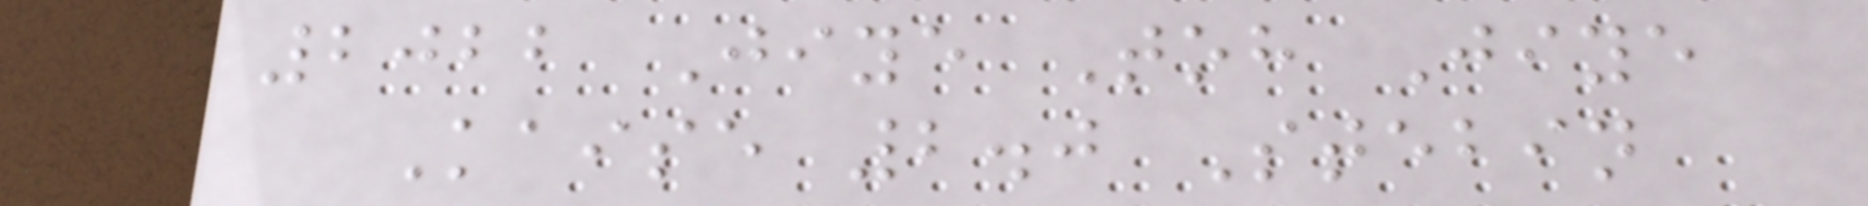2022 Jiye Toh Jiye
Kaise 2.0 Stebin
